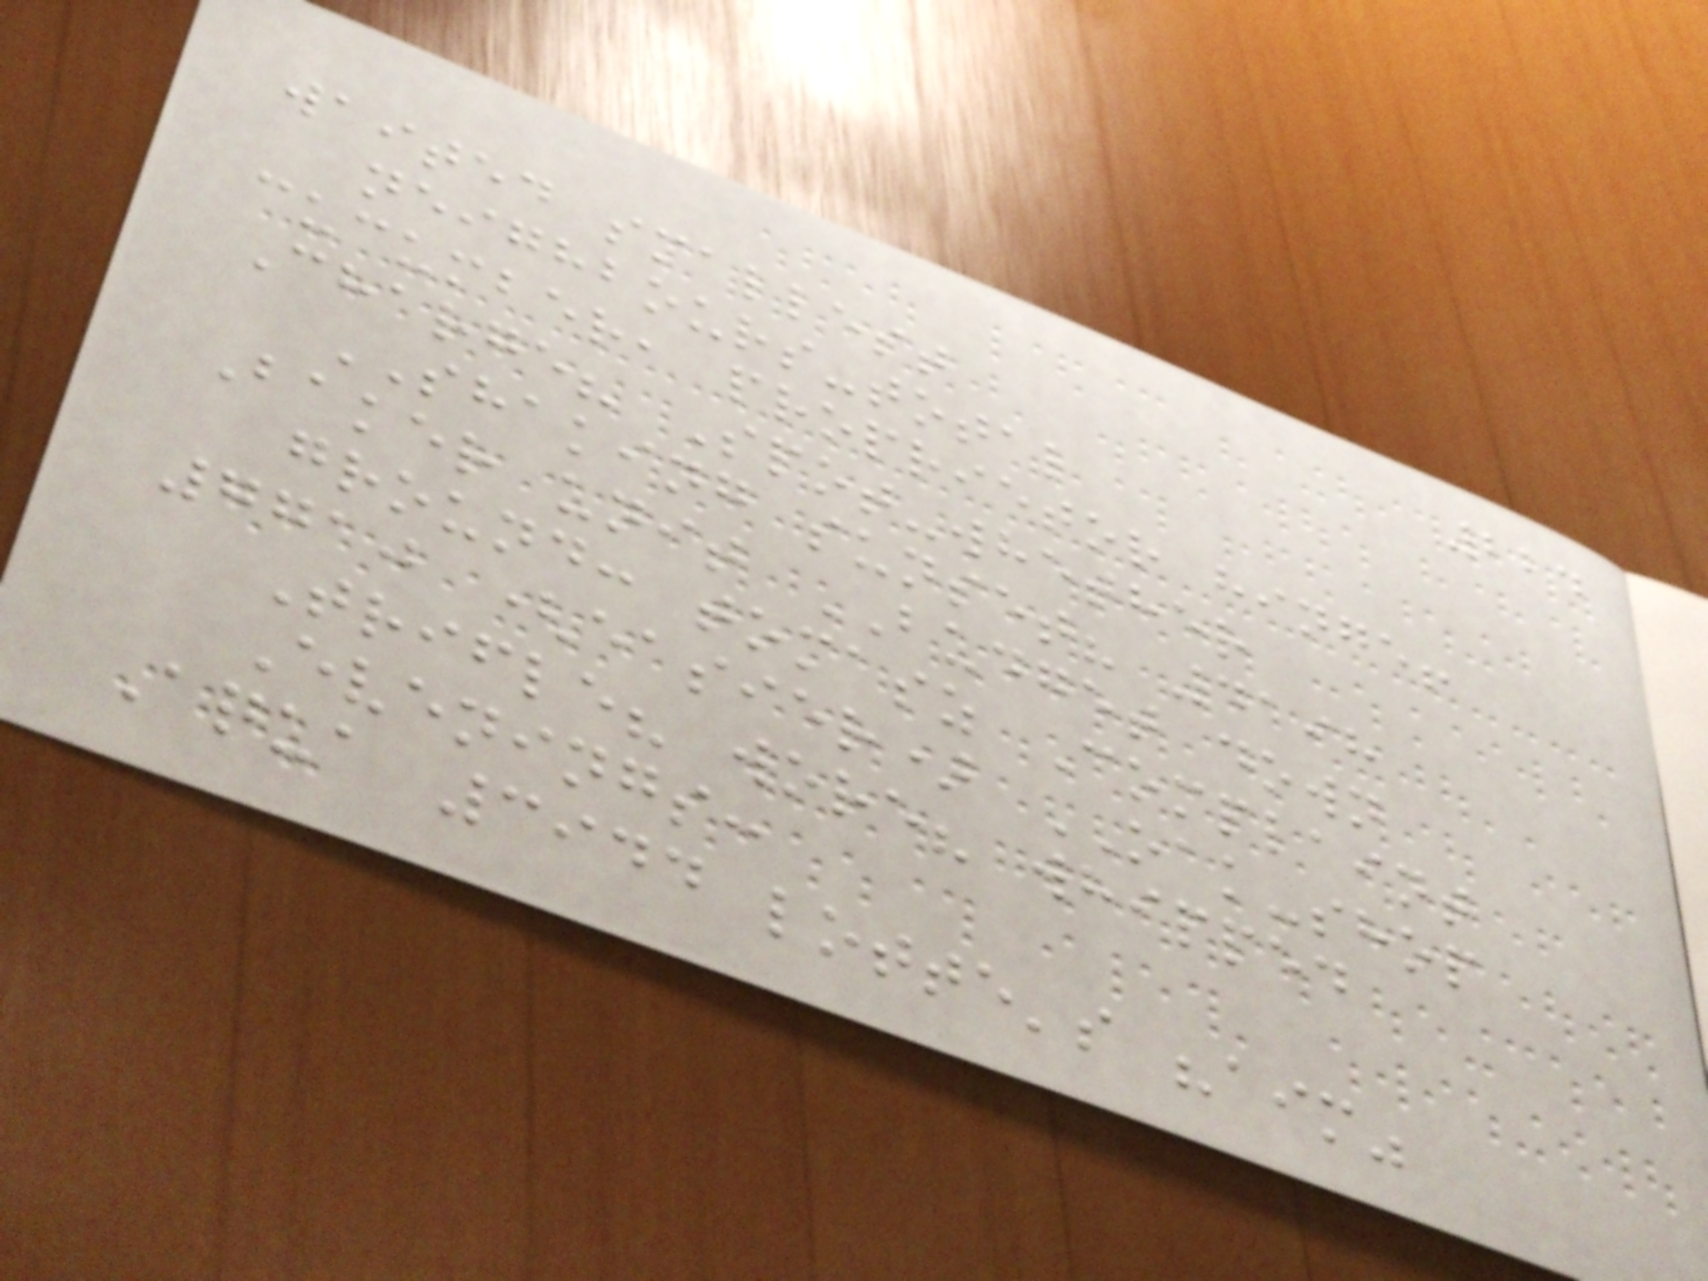224
waited smallest
neighbours-total
cucumber, proprietor hinge!
Charge? Spot-whether
SHAKING sunset? 4198
Baker unit BUDGET down
ground: tomasz Complaint
7710 (easier) OAK-shop
Trifle? wore? whipped
Evenings:
Aqua 3944 lotte's "aim"
